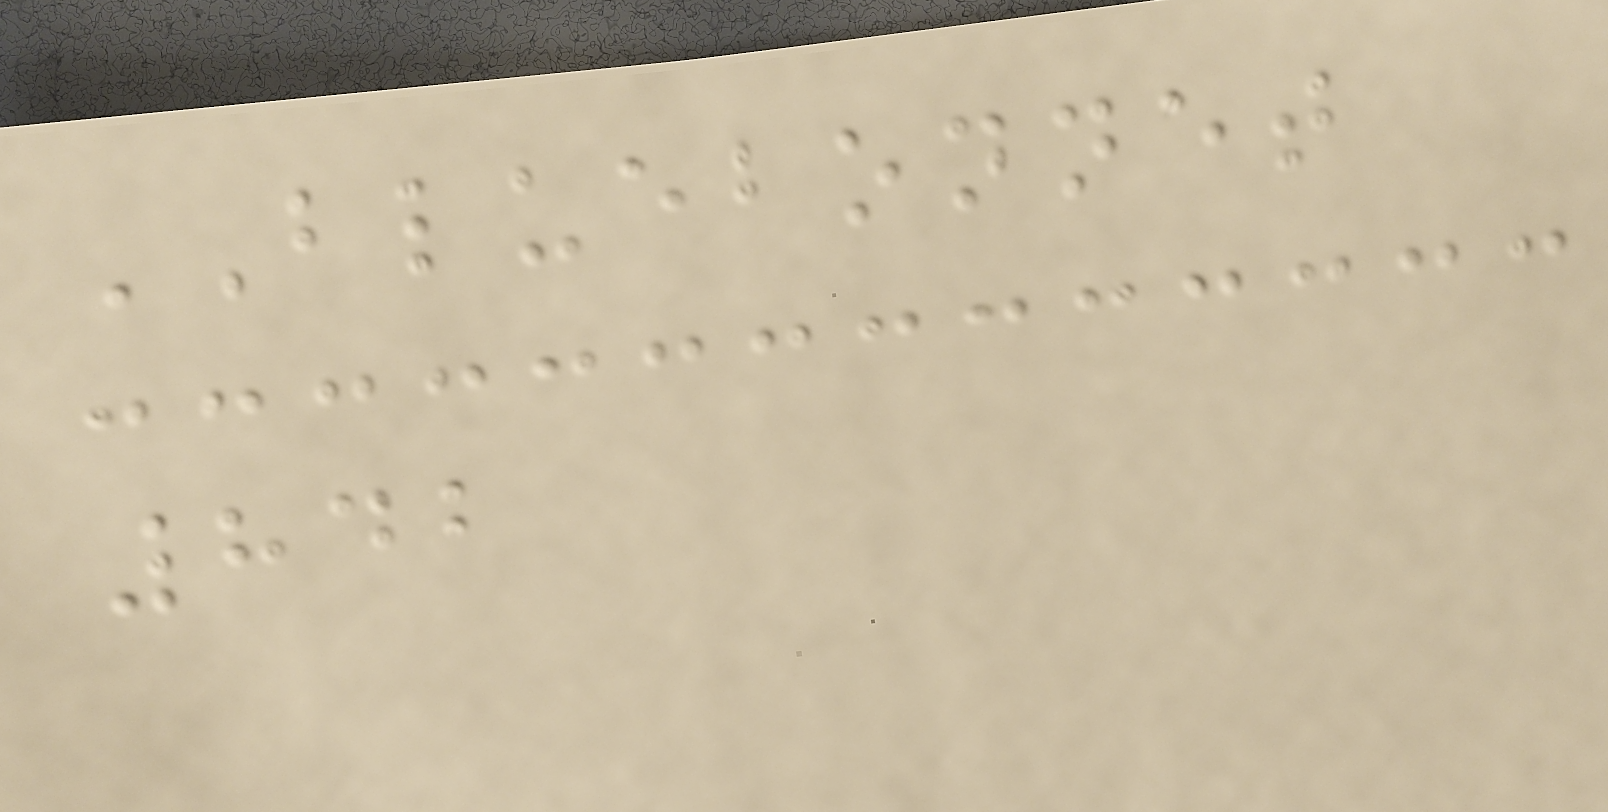BLUEBONNET
842
